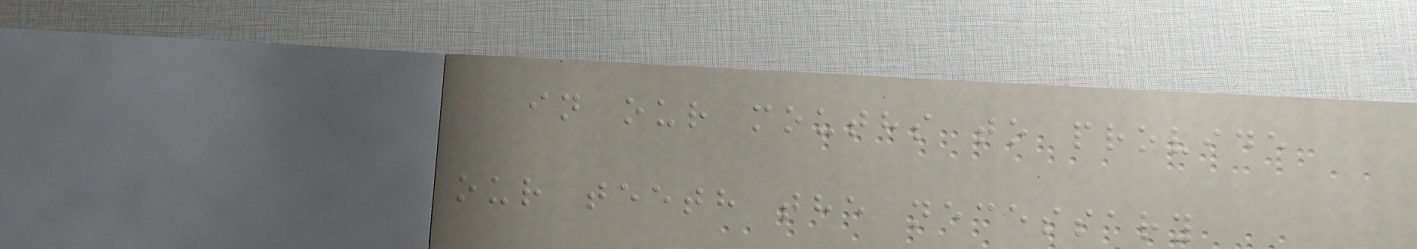in our mouths to provide
our teeth the necessary
